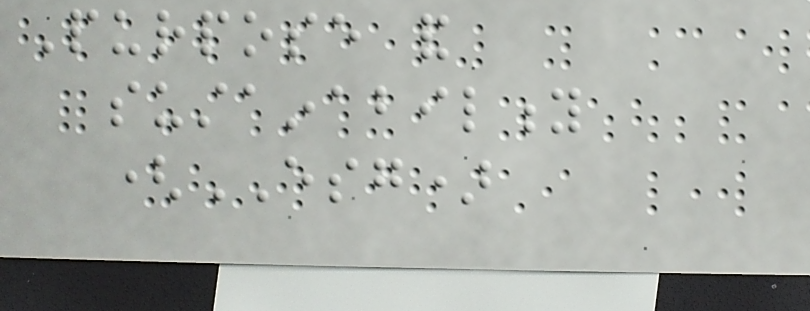Purpose and
sustainability
(ESG)
